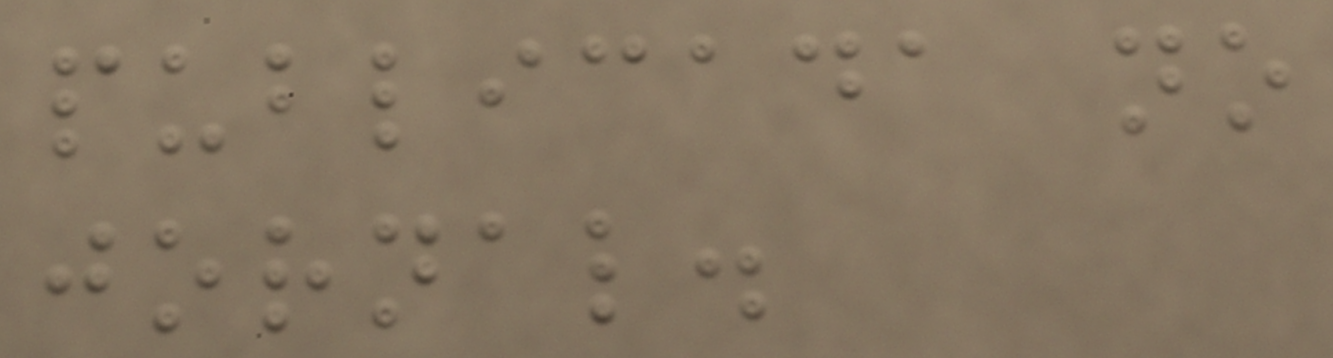publicada no
jornal.
